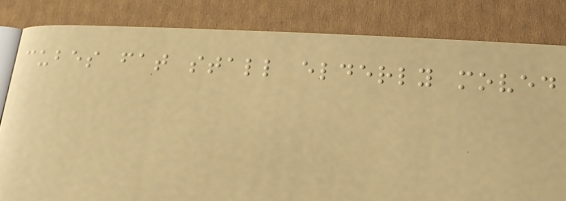cubes fat stall elderly moved
